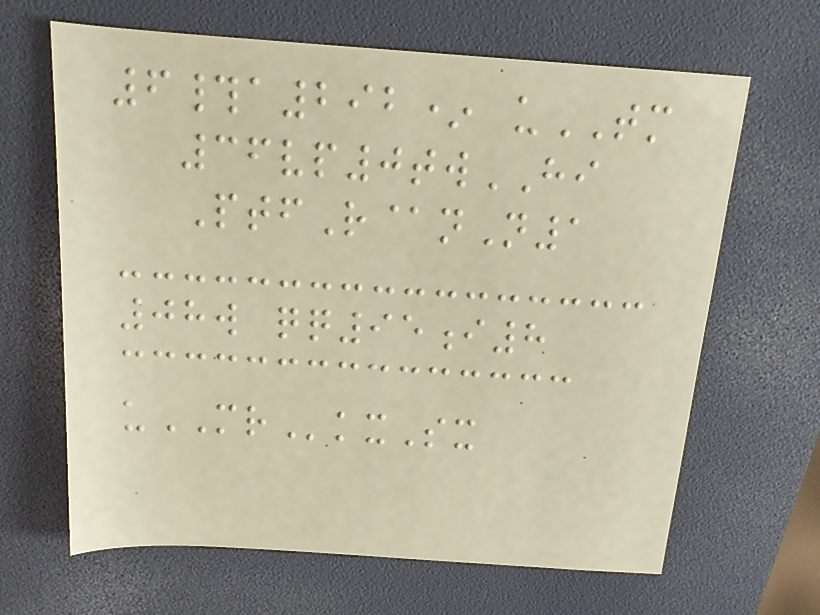6#a292* uTM
36vp0twHI
PtfR@nN1
08w qq95i8
uMRkxSx
